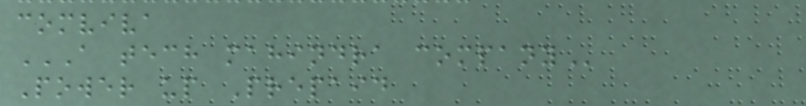comviva
A TECH MAHINDRA COMPANY
Power up Prepaid
